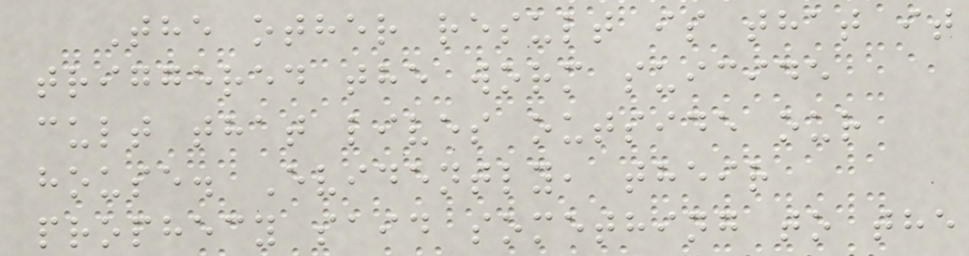The other result is that it
triggered the worm suicide
cult that lives outside our
house. Evidently, their
prophecy said something to the
